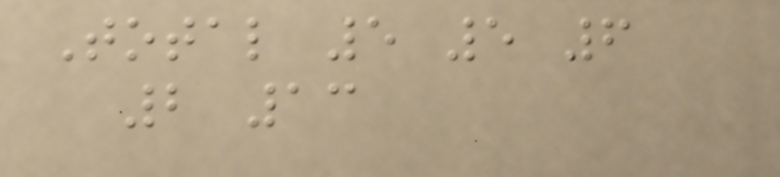Total 5 5 6
2 13
